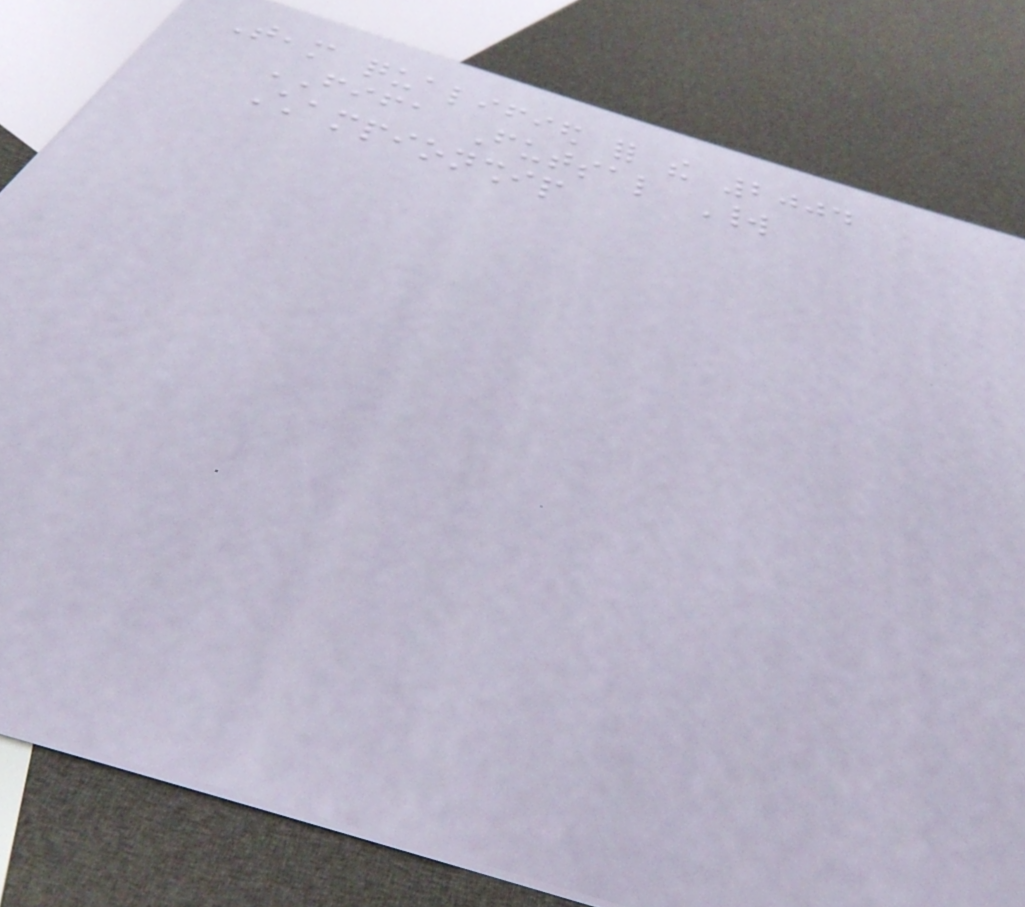Team qualified for the 2004
FIFA Futsal World
Championship
